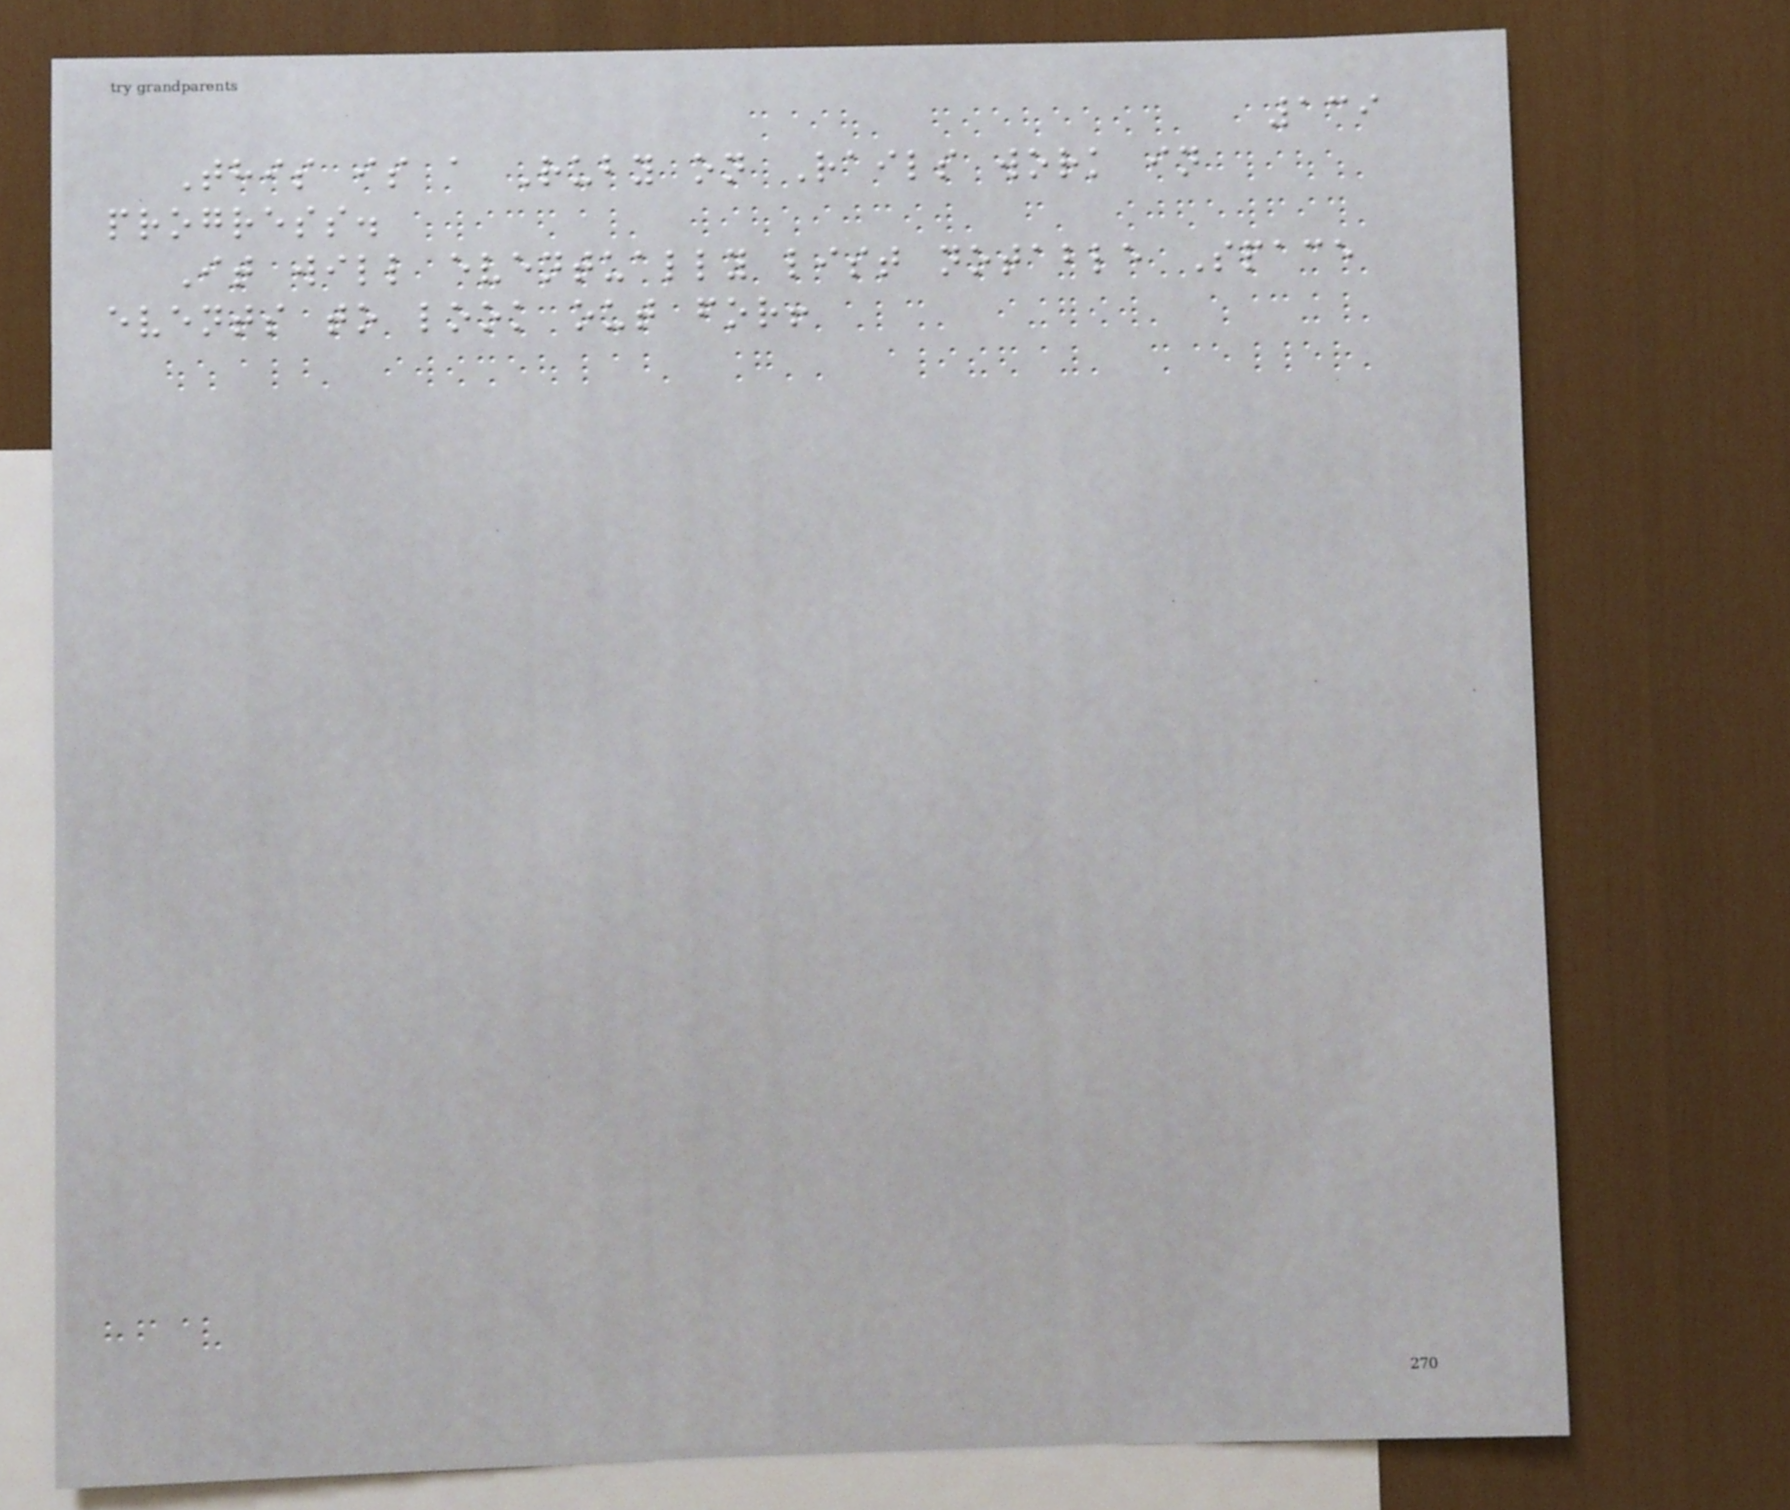139
This is a Ruby on Rails work in
progress.
It will eventually list notable Space
events to look out for!
